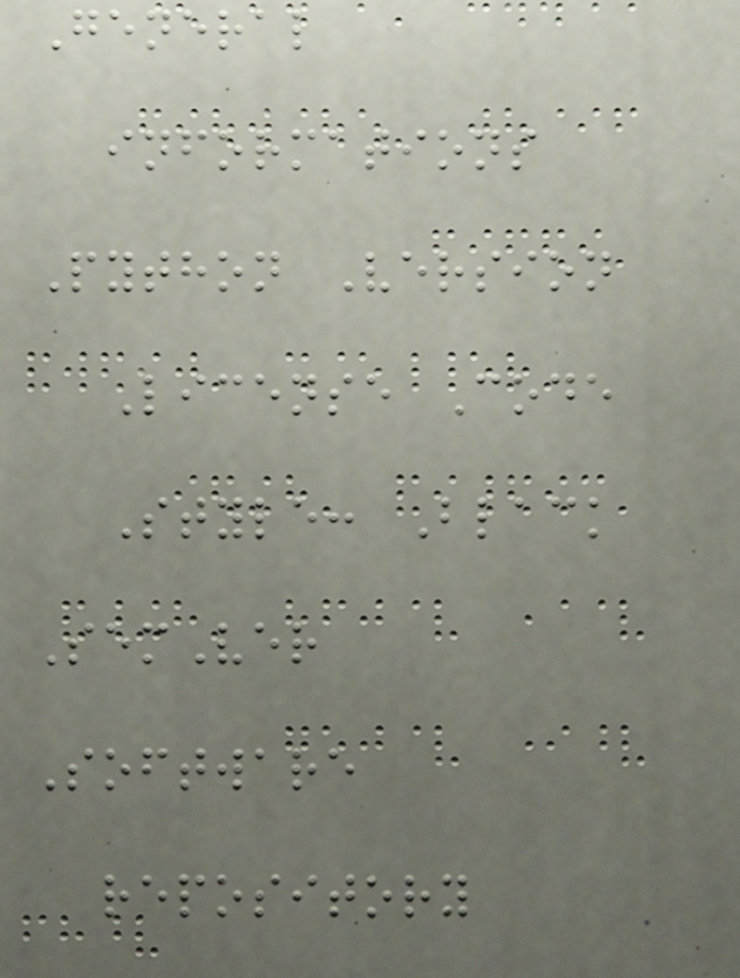General
informations
Python Version
License Code
Style: Black
SemVer
Software
repository
